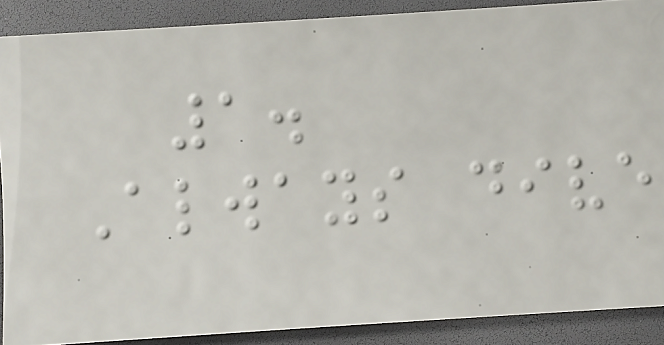1.
Always dive
